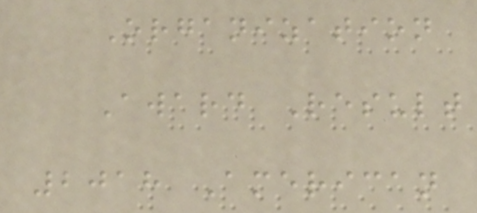Organization
Award Result
2018 American
